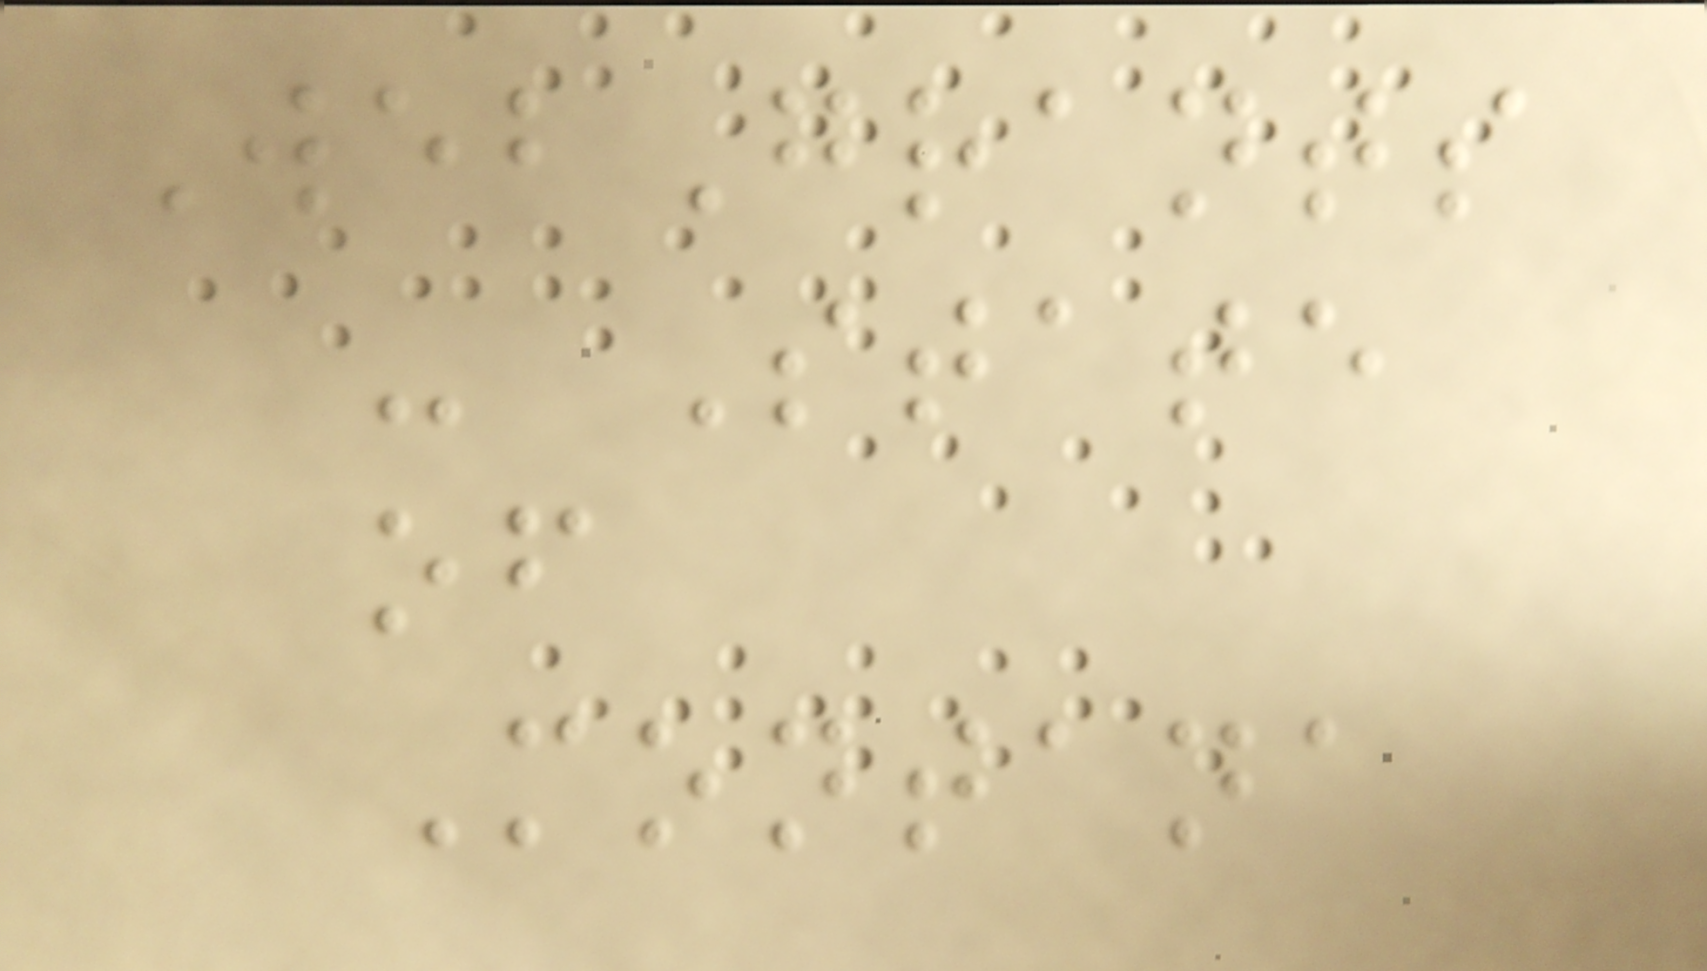WebGrants
- State
of
Montana
